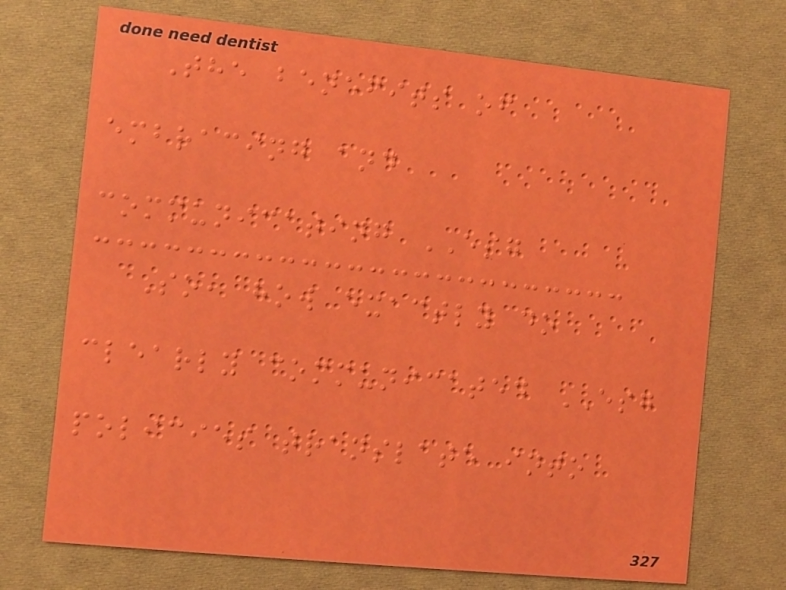The benefits of
embracing and
communicating ESG
So, how exactly do
clearly communicated ESG
policies translate into
